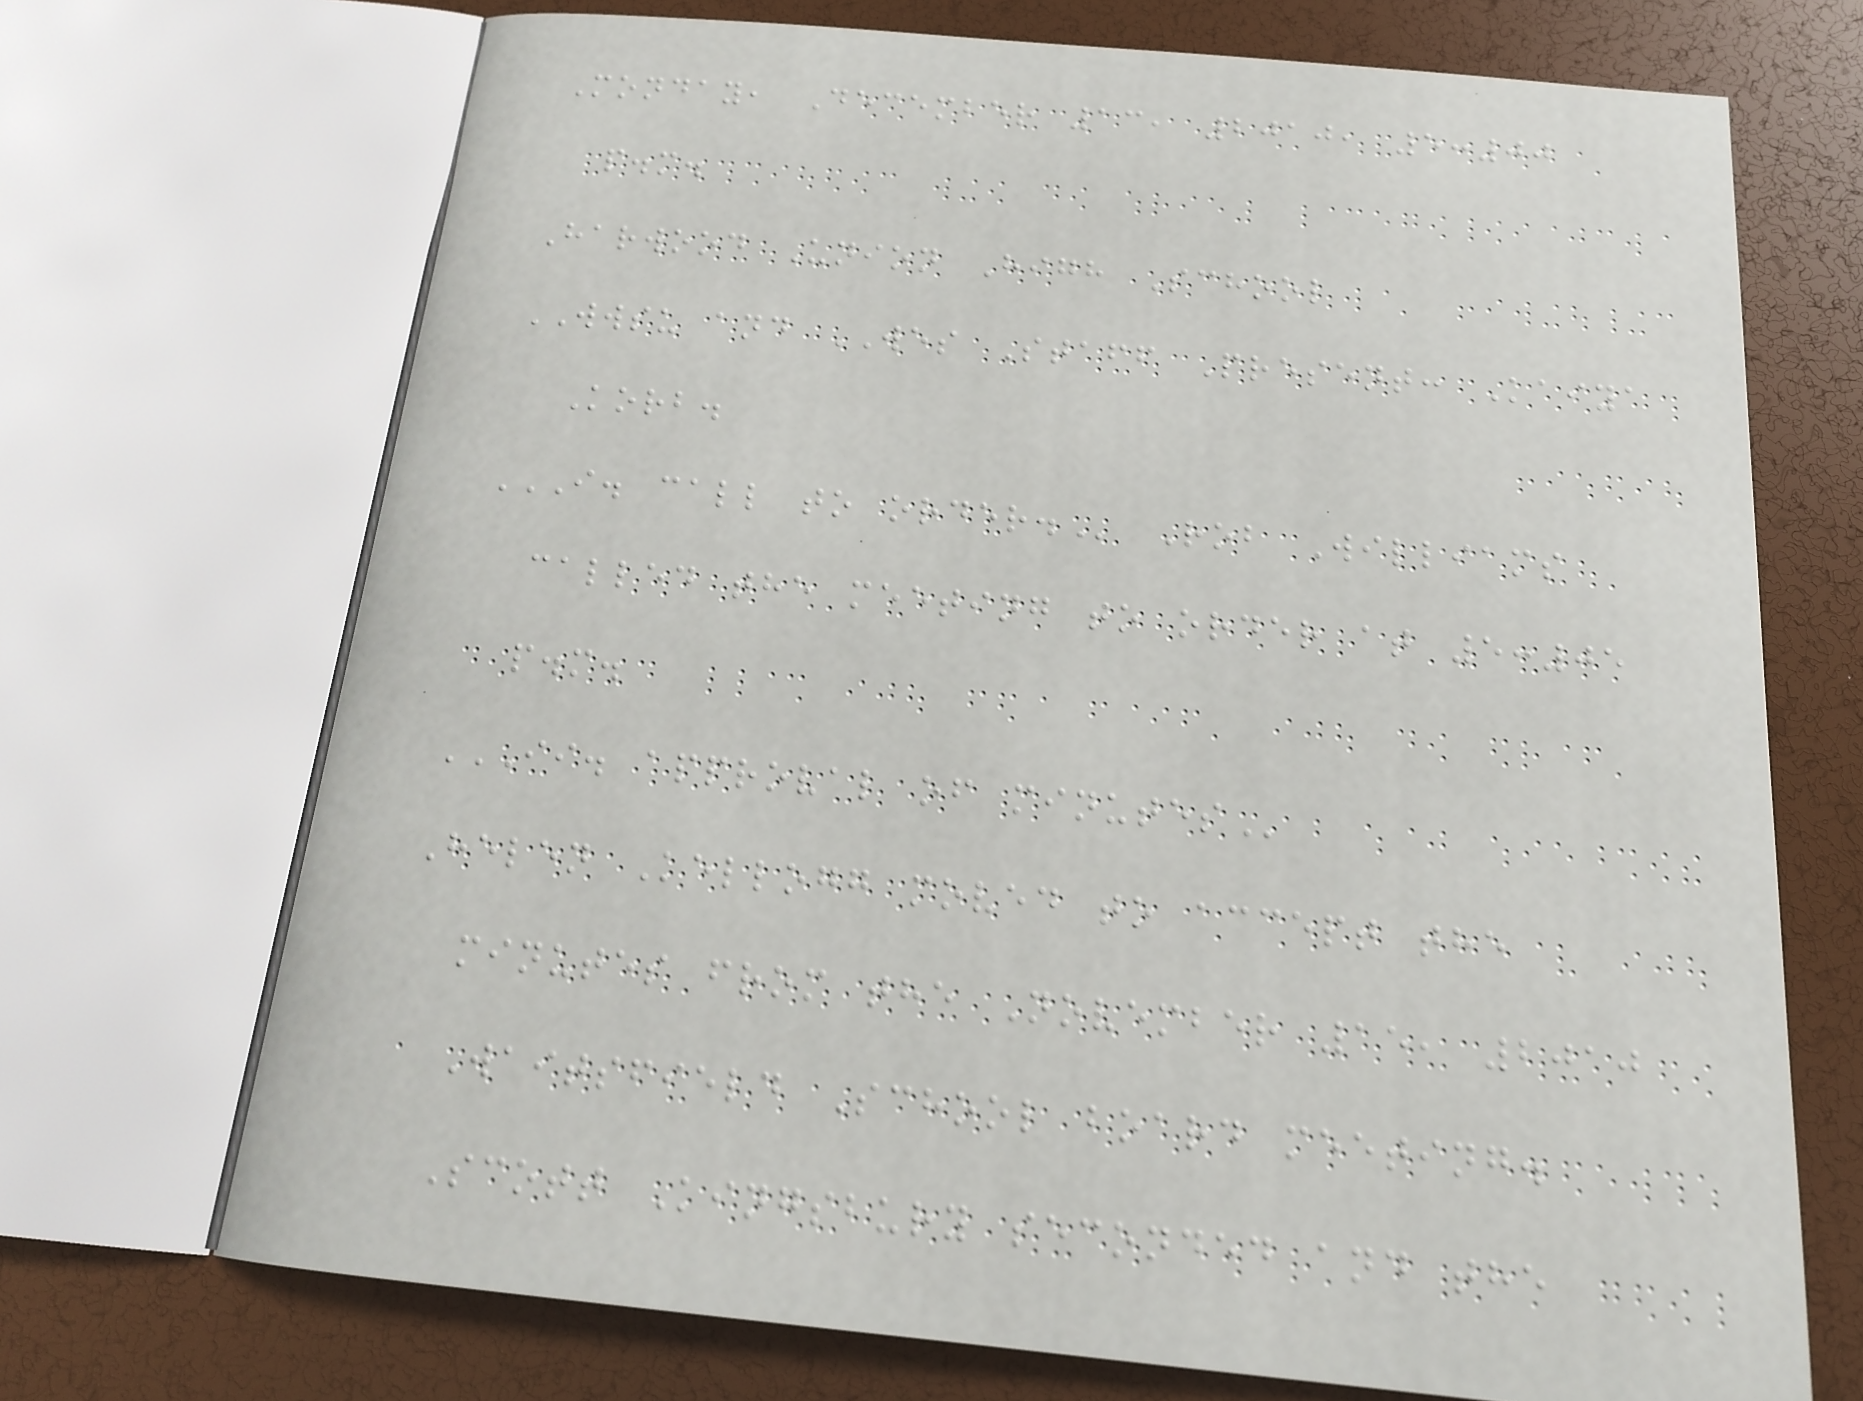Monday, December 13, 2010, 5:00
p.m.
Harwood Union High School
WWSU and WES Staff Present: Kaiya
Korb.
I. CALL TO ORDER. Rob Williams
called the meeting to order at 5:05
p.m.
II. APPROVAL OF MINUTES
Helen Kellogg moved to accept the
minutes from the November 15, 2010
Waitsfield School board meeting.
Scott Kingsbury seconded and the
